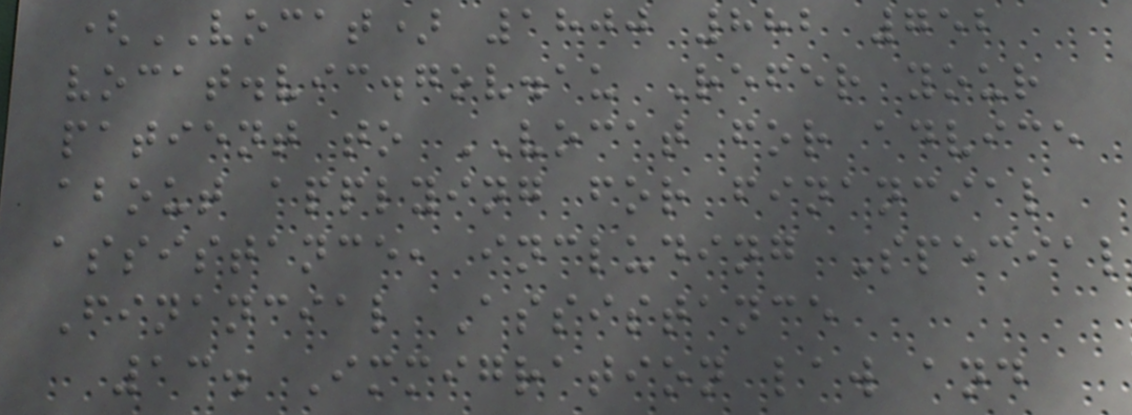(VOCAT) 1800 882 752
vocat.vic.gov.au Refer your
patient to VOCAT for advice
about applying for financial
assistance, including Special
Financial Assistance
13. Immigration law and
